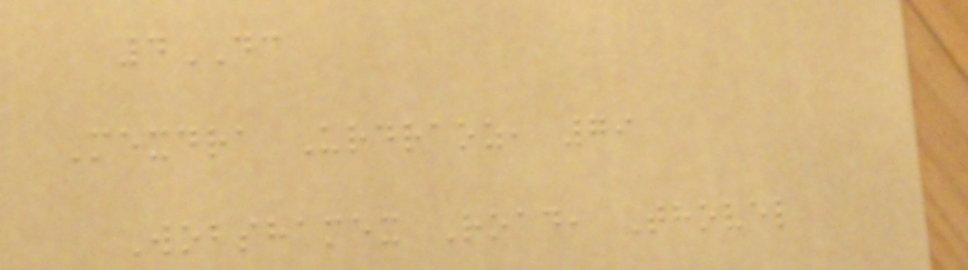4DC
Mexdra Urdraoz, 79
Wobshamex Road, Thovel
